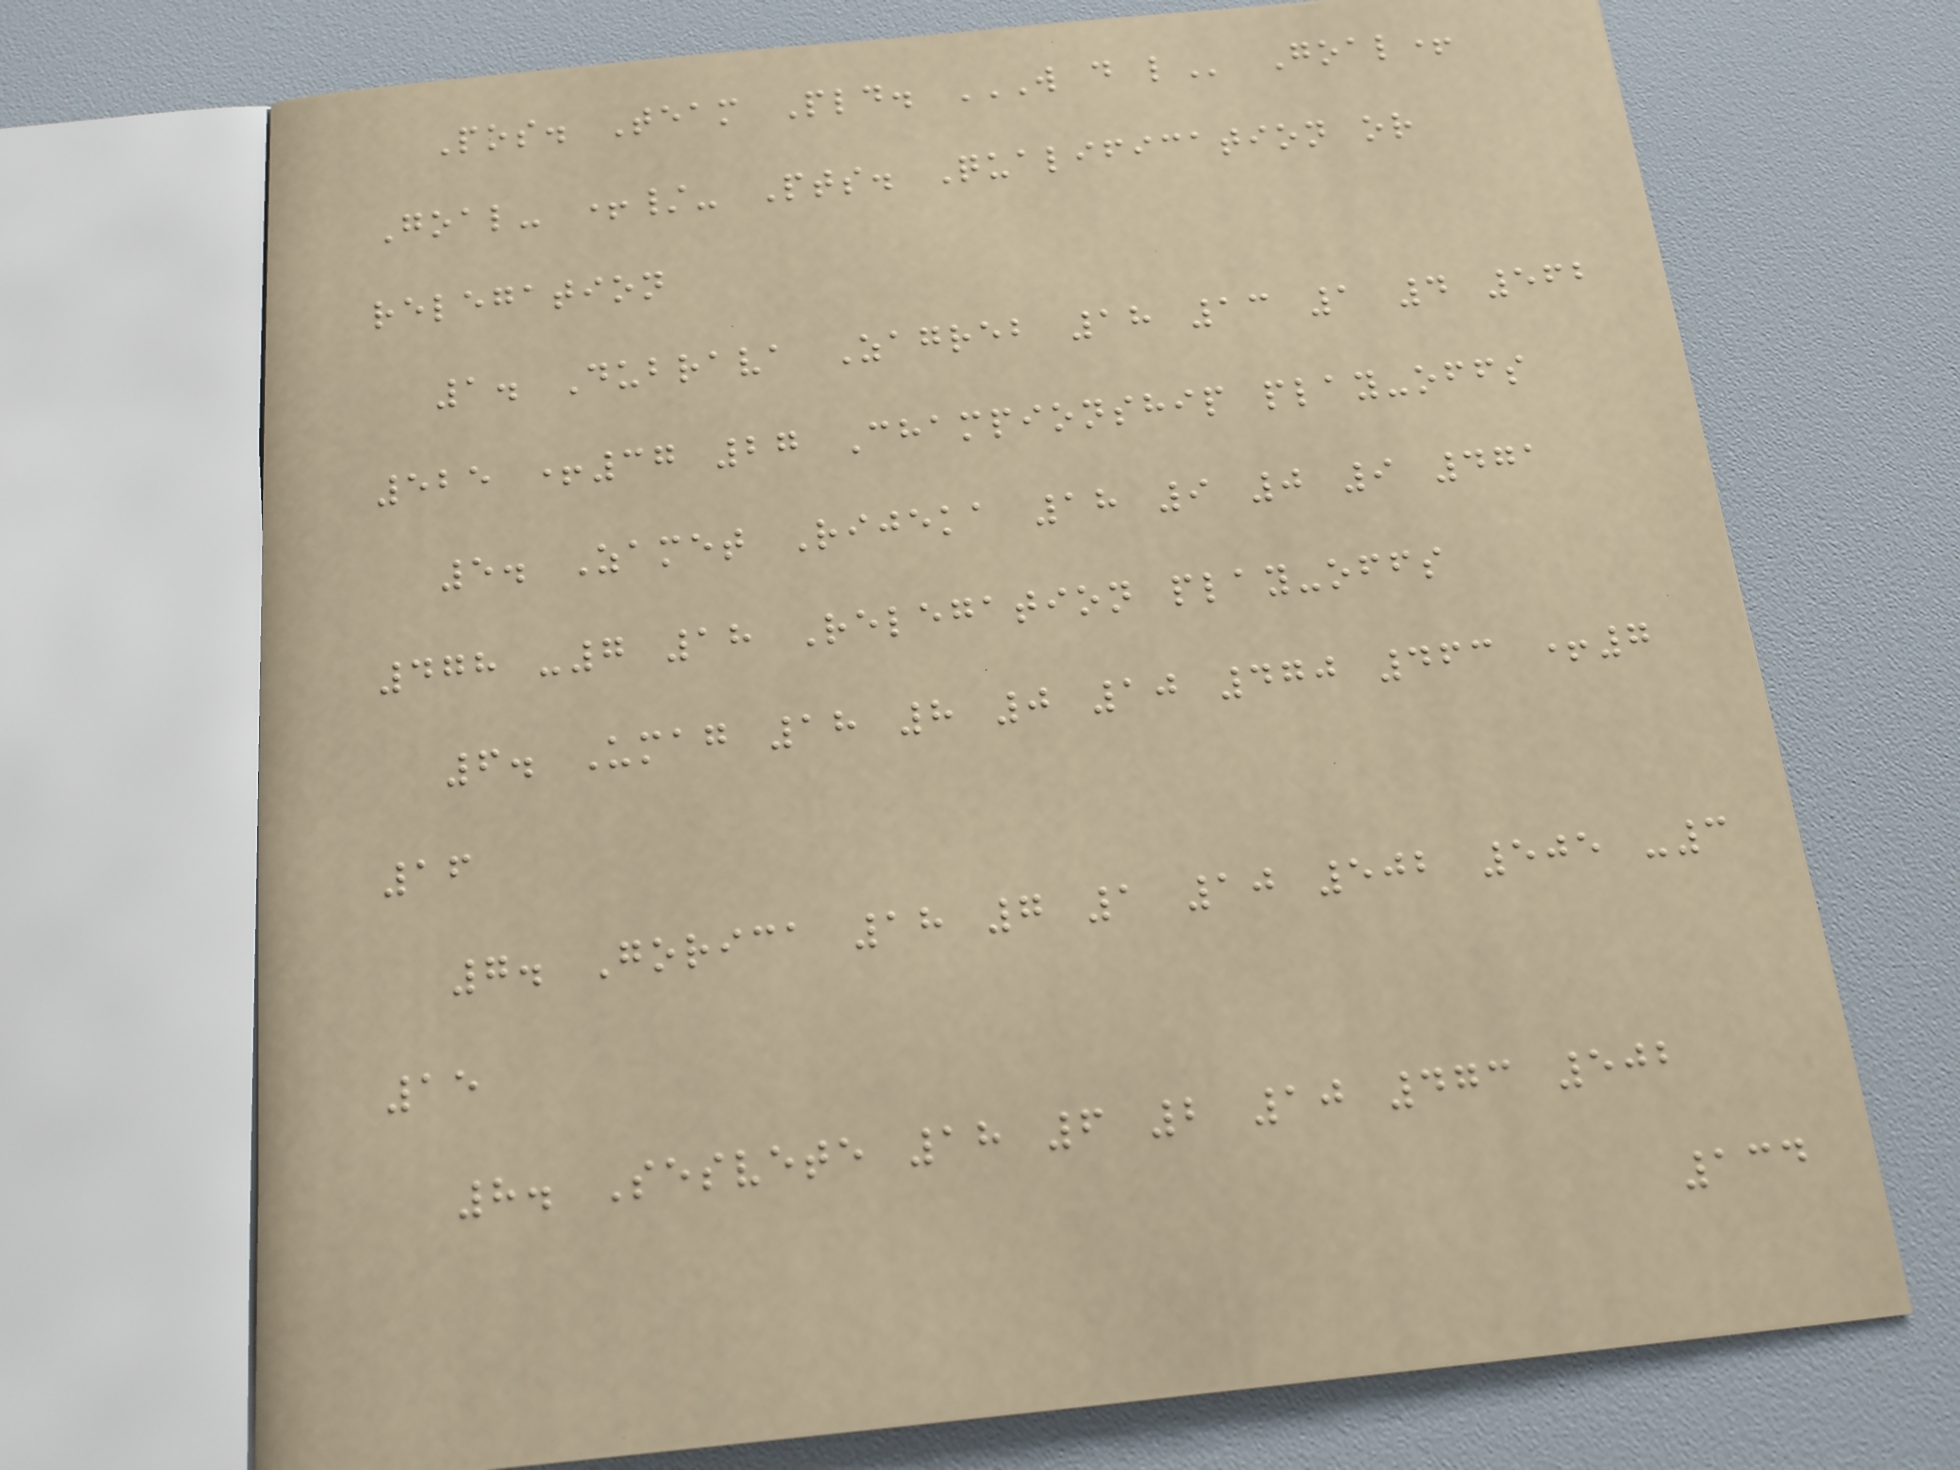Pos. Team Pld. W D L Goal+
Goal- +/- Pts. Qualification or
relegation
1. Dubrava Zagreb 18 13 1 4 562
525 +37 27 Championship play-offs
5. Zamet Rijeka 18 9 0 9 471
478 -7 18 Relegation play-offs
6. Umag 18 8 0 10 470 463 +7
16
7. Gorica 18 7 1 10 502 505 -3
15
8. Sesvete 18 6 2 10 473 502
134
